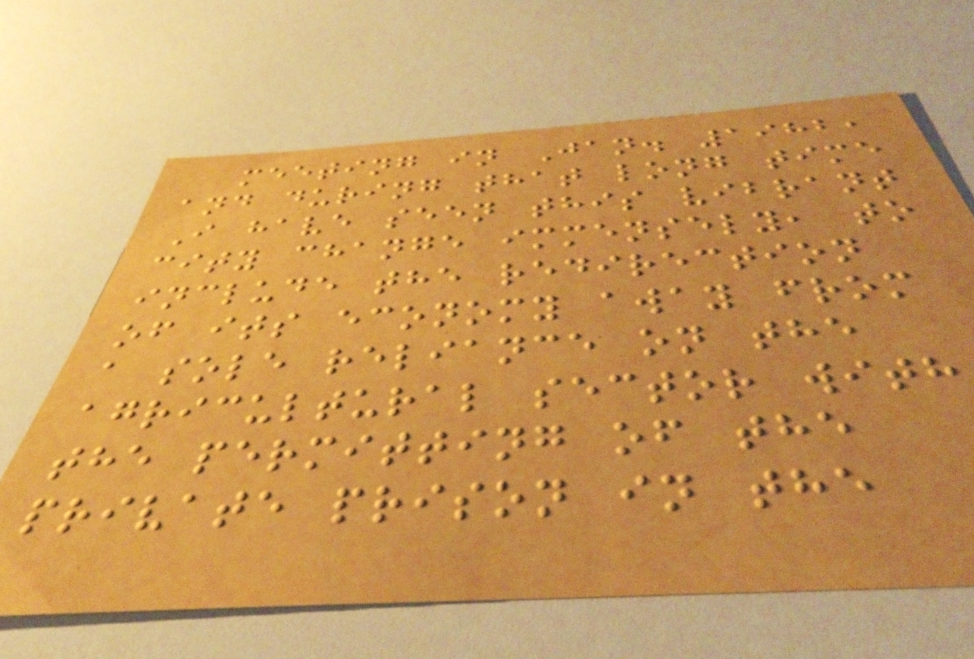meeting in Jan. 1982,
and during that long time
I have seen this vibrant
city change immensely, to
include the redirection
of its economy away from
a sole reliance on the
agricultural sector with
the permitting of the
private prison in the
